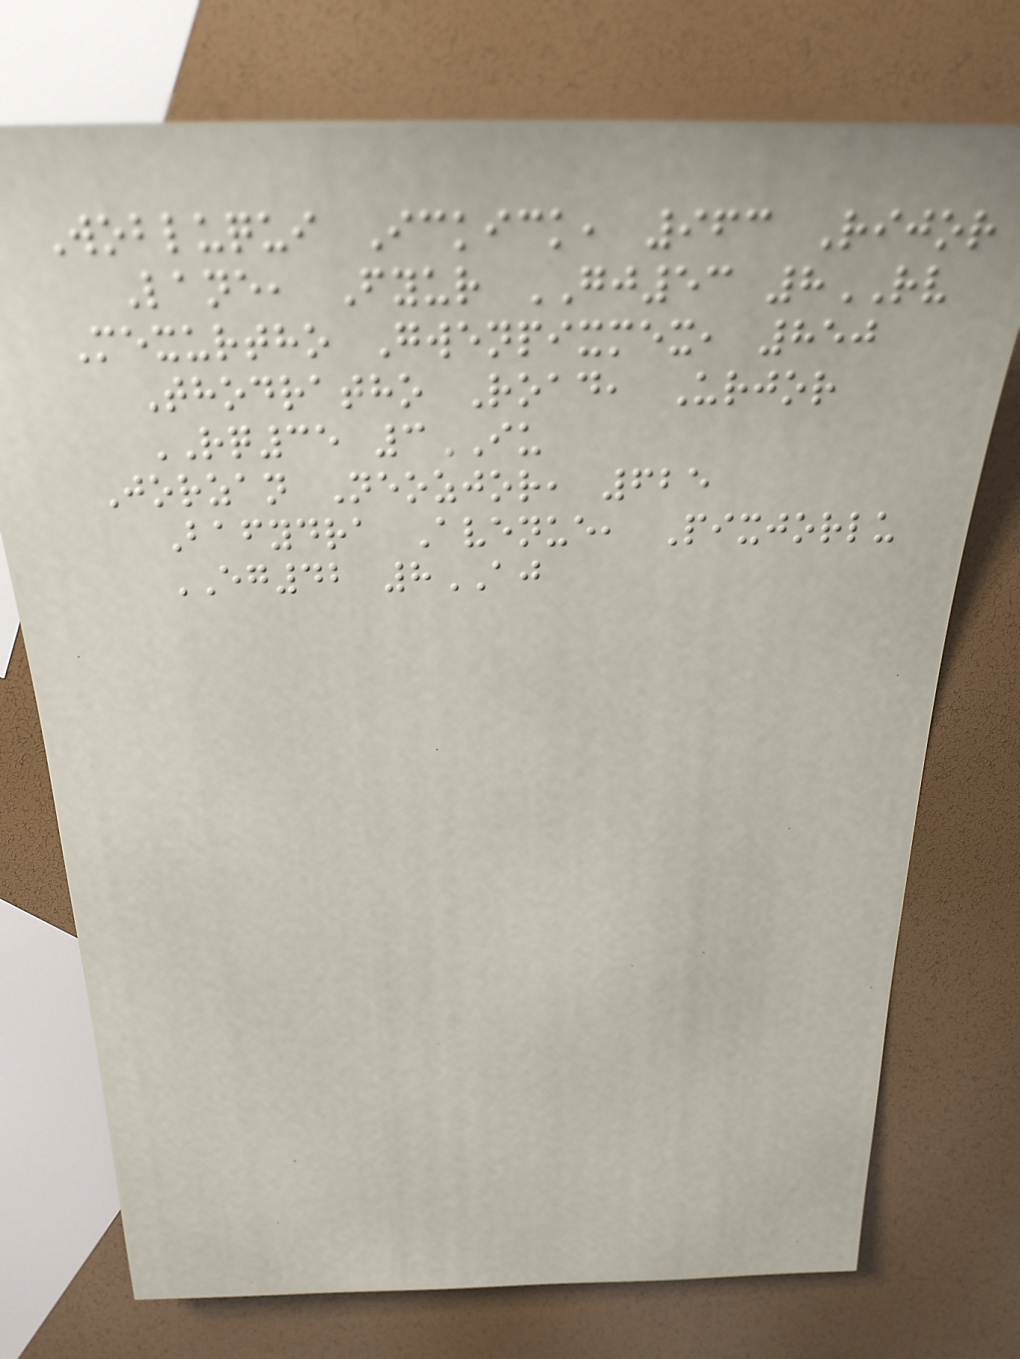Wobluqui Ickick, 963 Rijor
Lane, Fyur GJ53 8RV
Mexurtho Gwenpixmex, 850
Thodratho Road, Urjor
RQ35 3IU
Jorzan Neozjor, 625
Bafydra Avenue, Pixjorlu
EG42 8AJ
